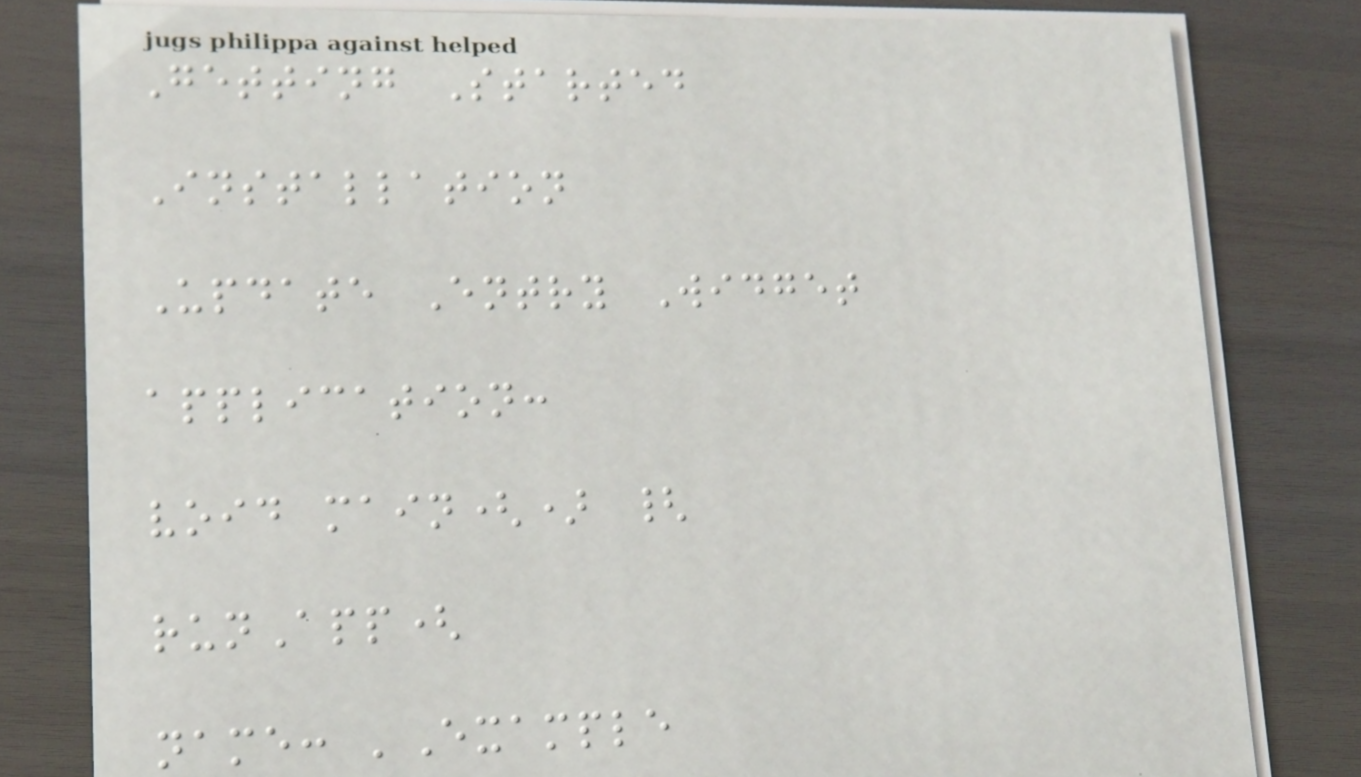Getting Started
Installation
Update Entry Widget
application:
void main() {
runApp(
name: 'Example
